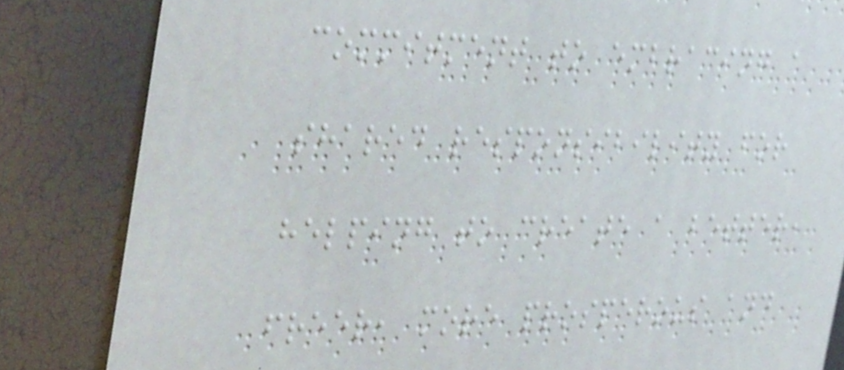commitment to embracing a
shared responsibility for
helping to create a better,
freer, more prosperous and
